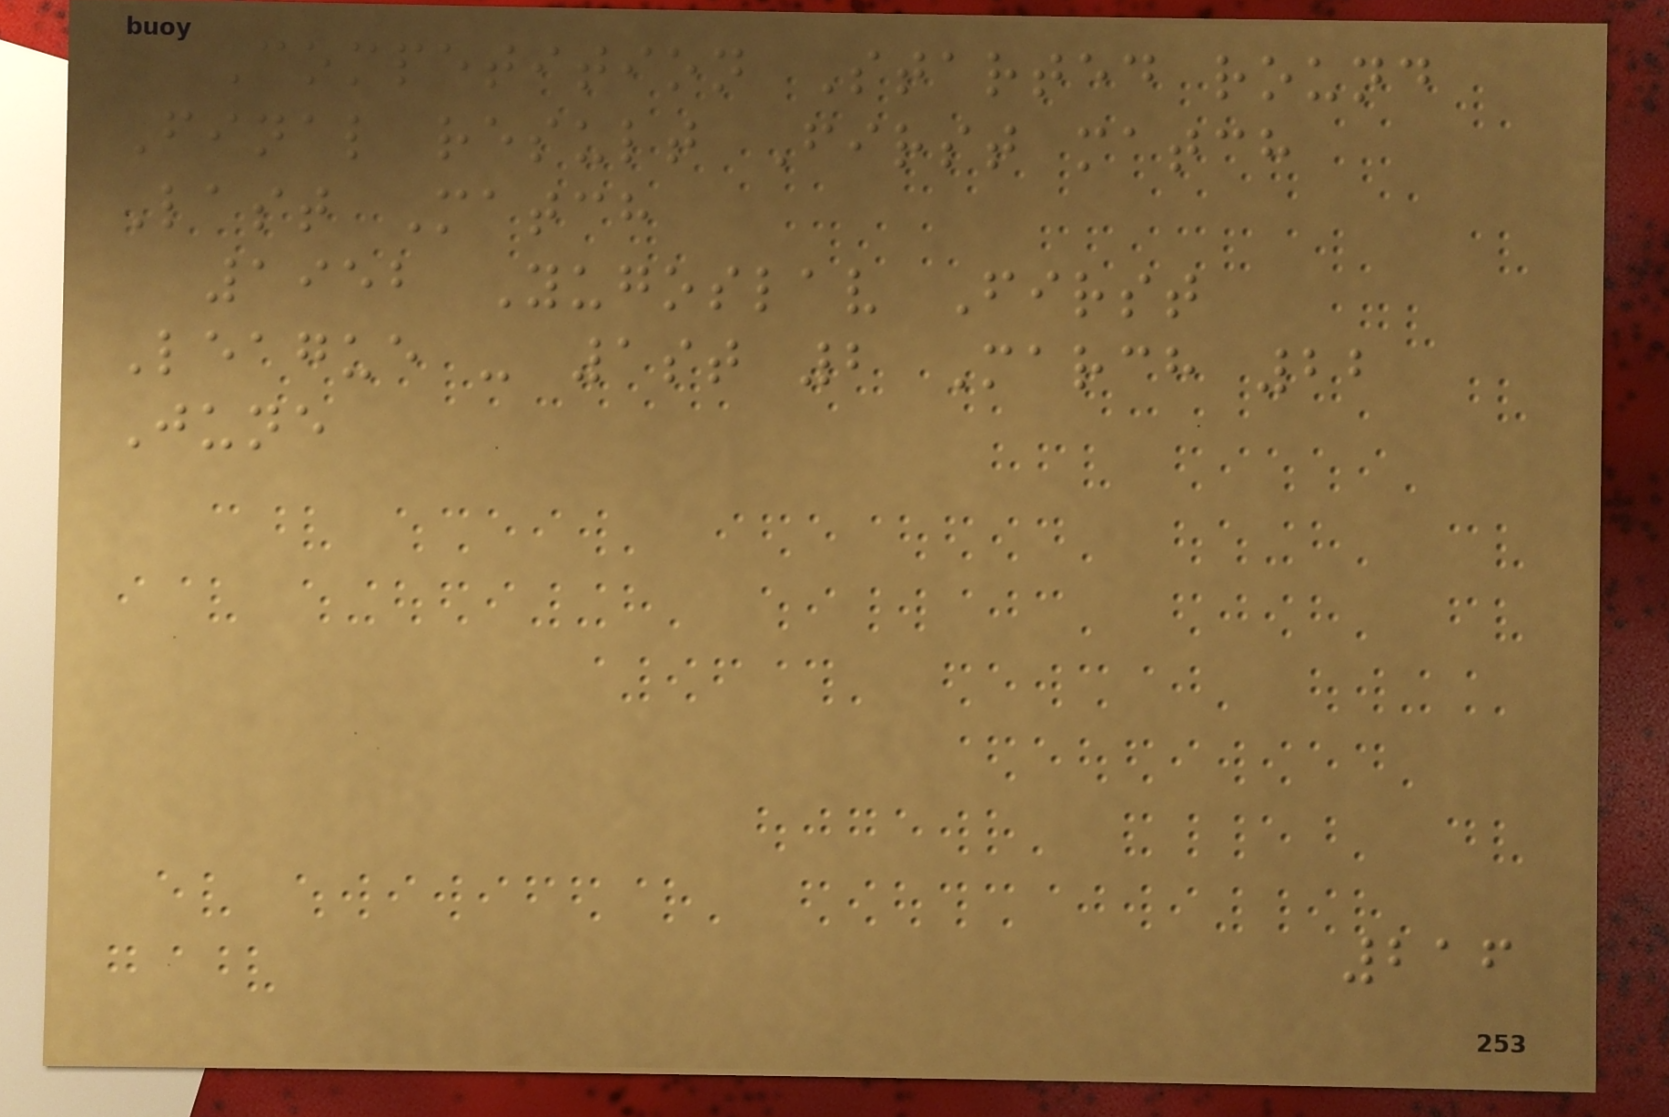Competition Started round
Final result First match
Last Match
1952 Yugoslav First
League - 1st 2 March 22
June
216
